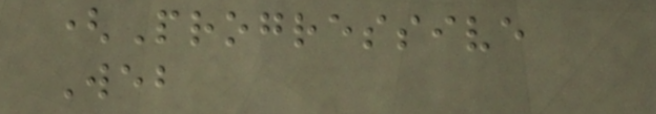(Progressive
Web
